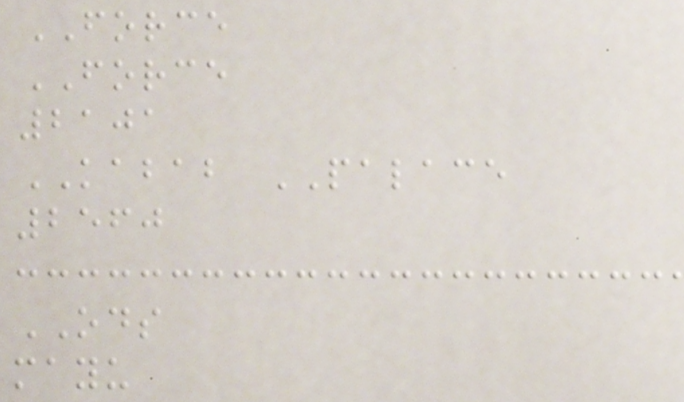FORCE
FORCE
2101
KABAB PALACE
2560
ODS
mayu
